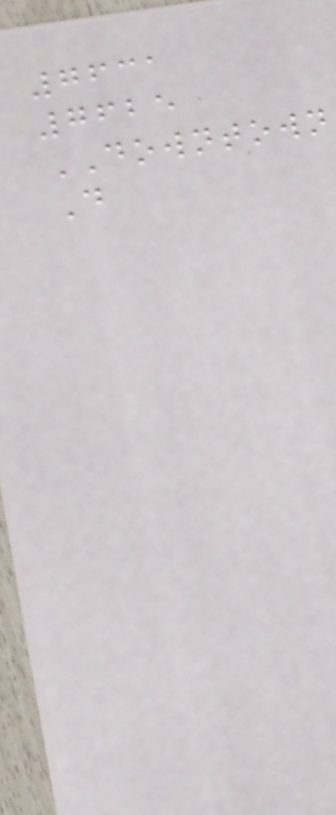7631
7625
DOWNTOWN
D
